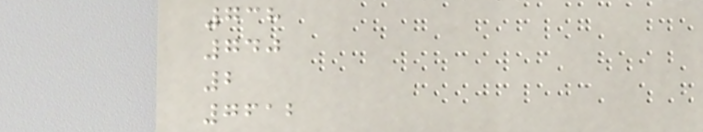738
740
2
7612
